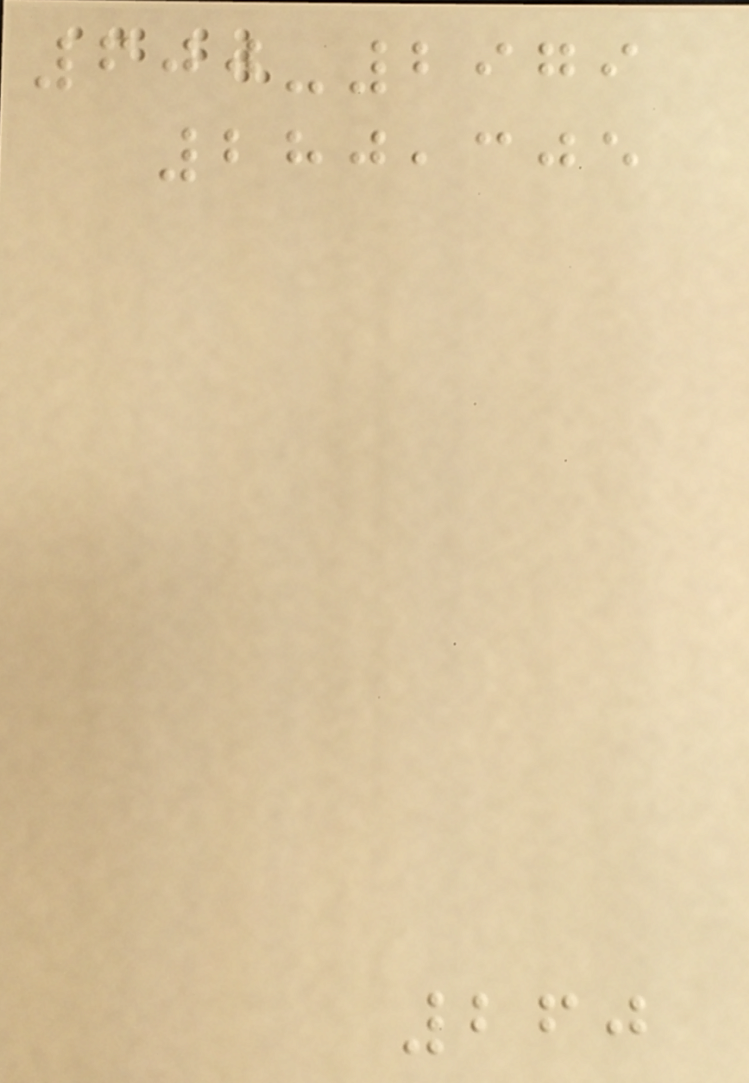600-2979
280,305
260
